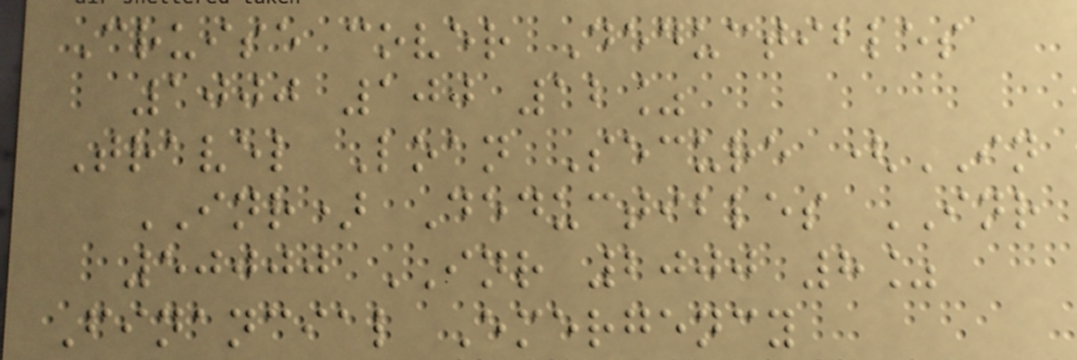Cruise cover Deductibles
1000 100 12%
Travel Loan Secure (IN
INR) Deductibles INR
50000 INR 2000 8%
Financial Emergency
